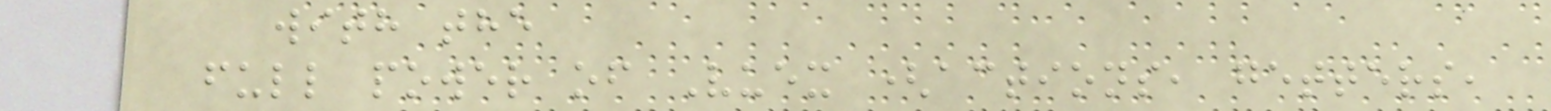with the
full power of Vuex (actions, getters,
